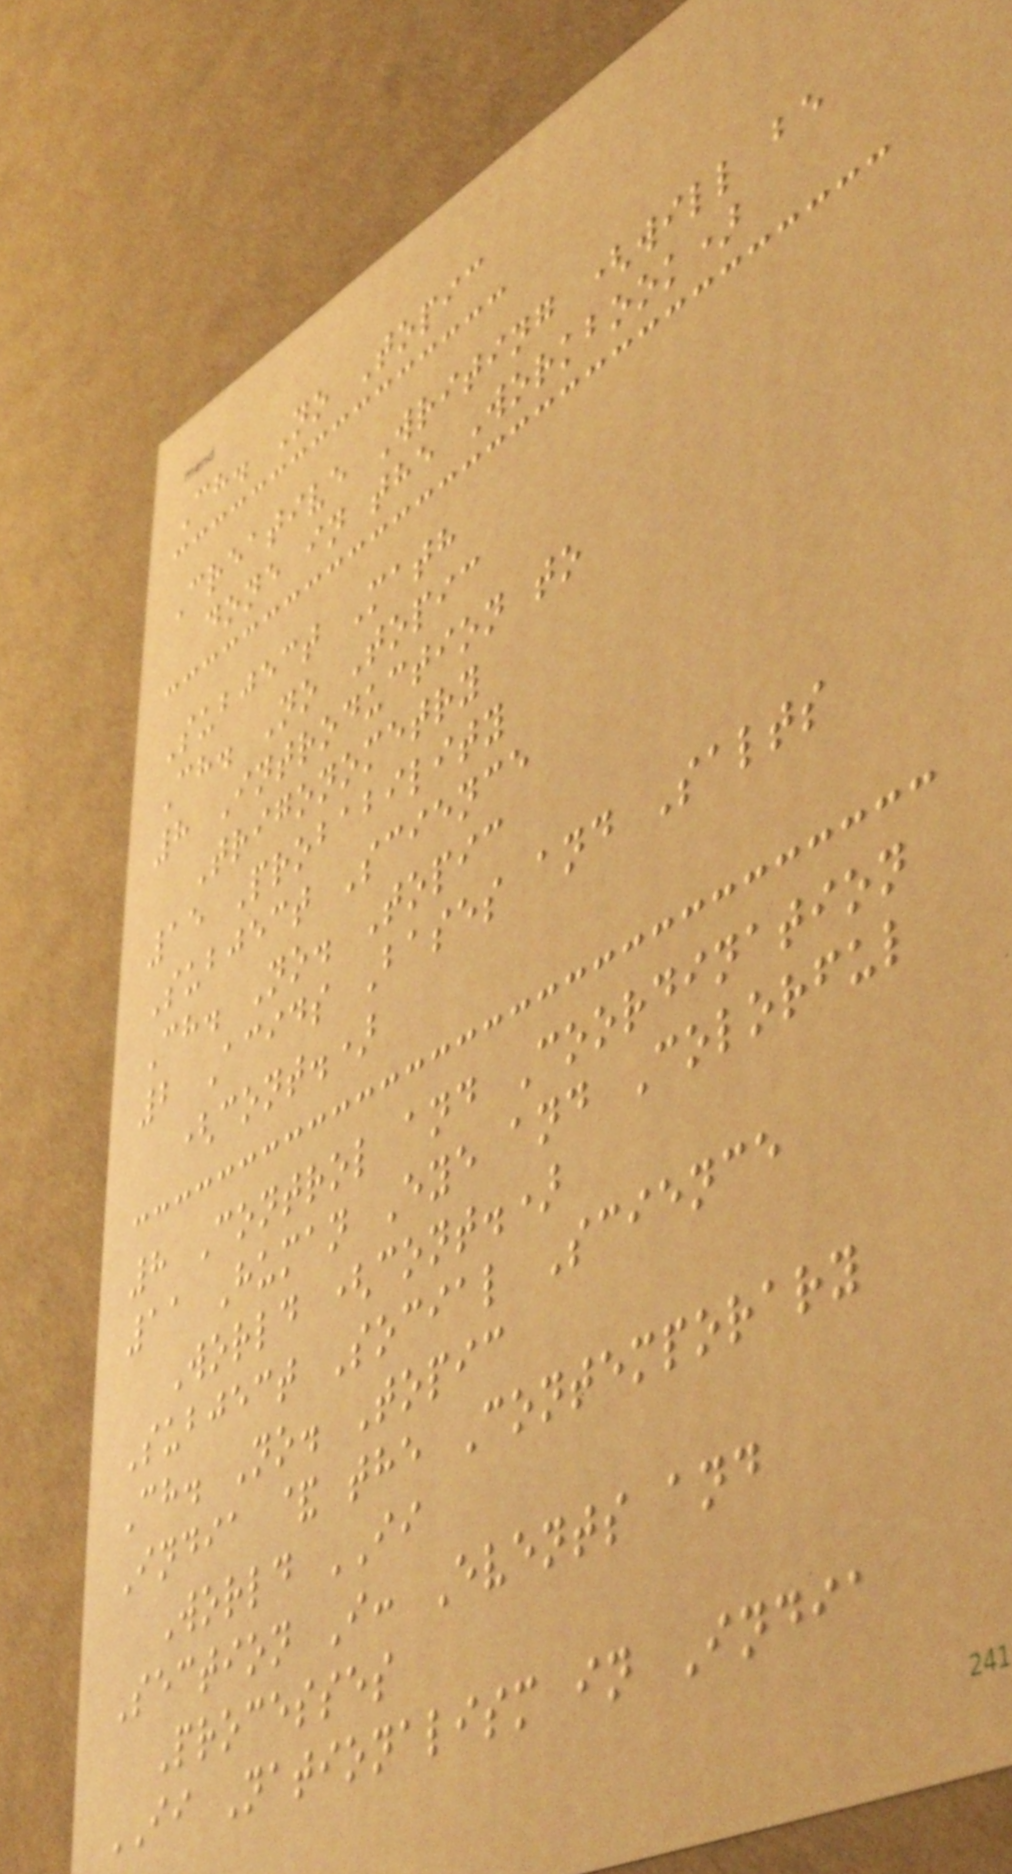Ch. No Topic
Creative Writing (will be
done in the Workbook)
Subject Math
Ch. No Topic
8 Introduction to
Trigonometry
15 Probability
Subject Science
Ch. No. Topic
2 Acids Bases and Salts
(cont.)
8 Control and Coordination
11 Human Eye and Colorful
World (cont.)
Subject Social Science
Ch. No. Topic
India & the Contemporary
World II
Section I: Events and
Processes
II Nationalism in India
